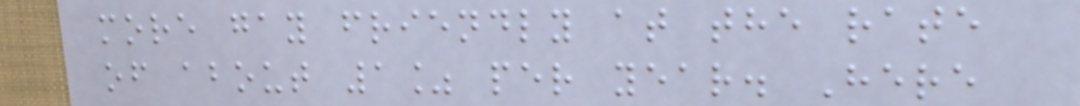more gay friendly at the rate
of about 1% per year. Here
